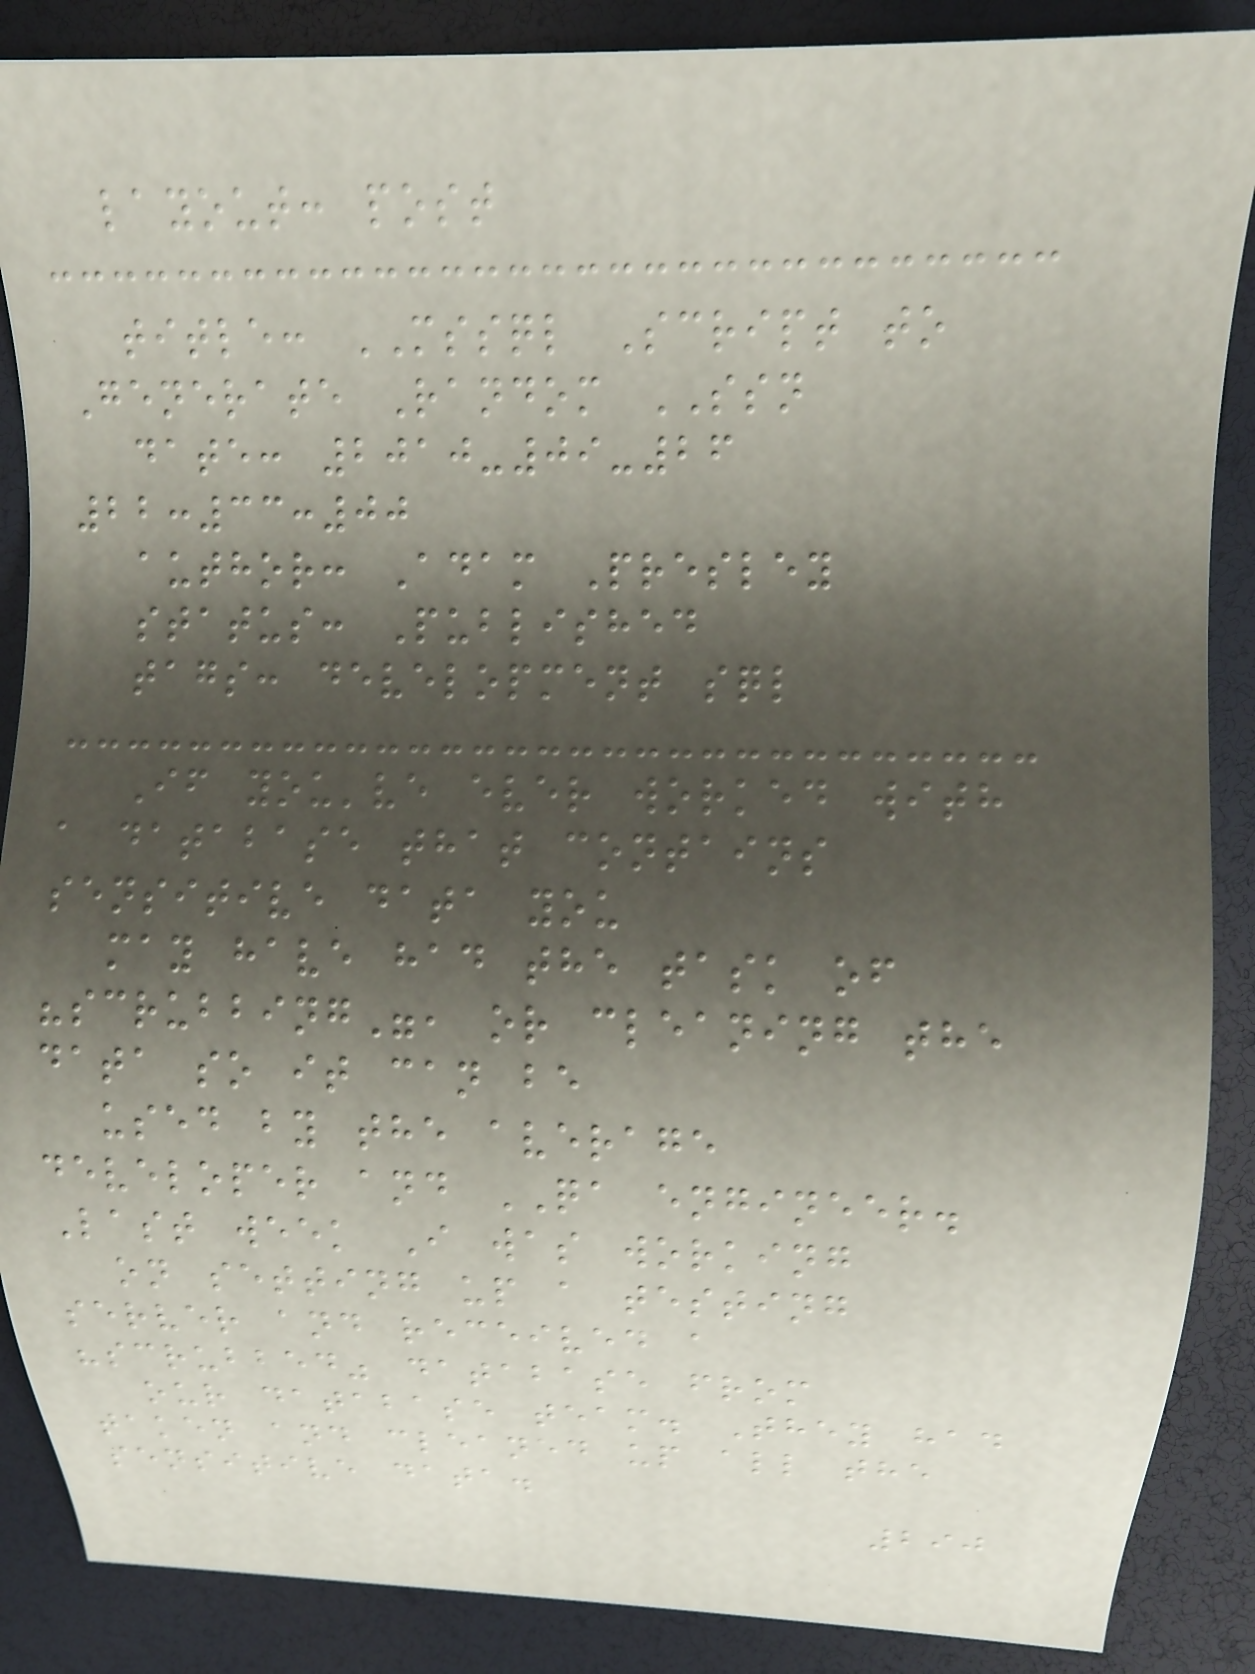layout: post
title: MSSQL Script to
Generate Random SSN
date: 2010-09-26
22:33:00
author: Adam Presley
status: Published
tags: development sql
If you've ever worked with
a database that contains
sensitive data you
may have had the task of
"scrubbing", or cleaning the
data so it can be
used by the average
developer and QA engineer.
Last week I was working
on setting up a testing
server and received a
"scrubbed" database from
our database team. They had
taken and cleaned up all the
sensitive data.
290
